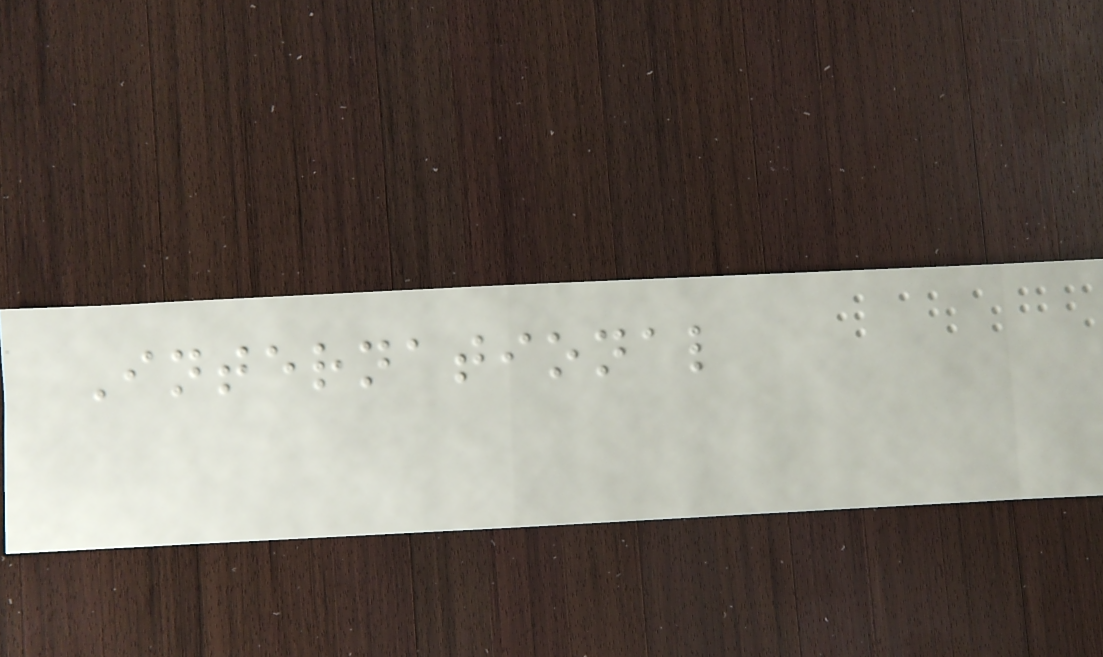International
